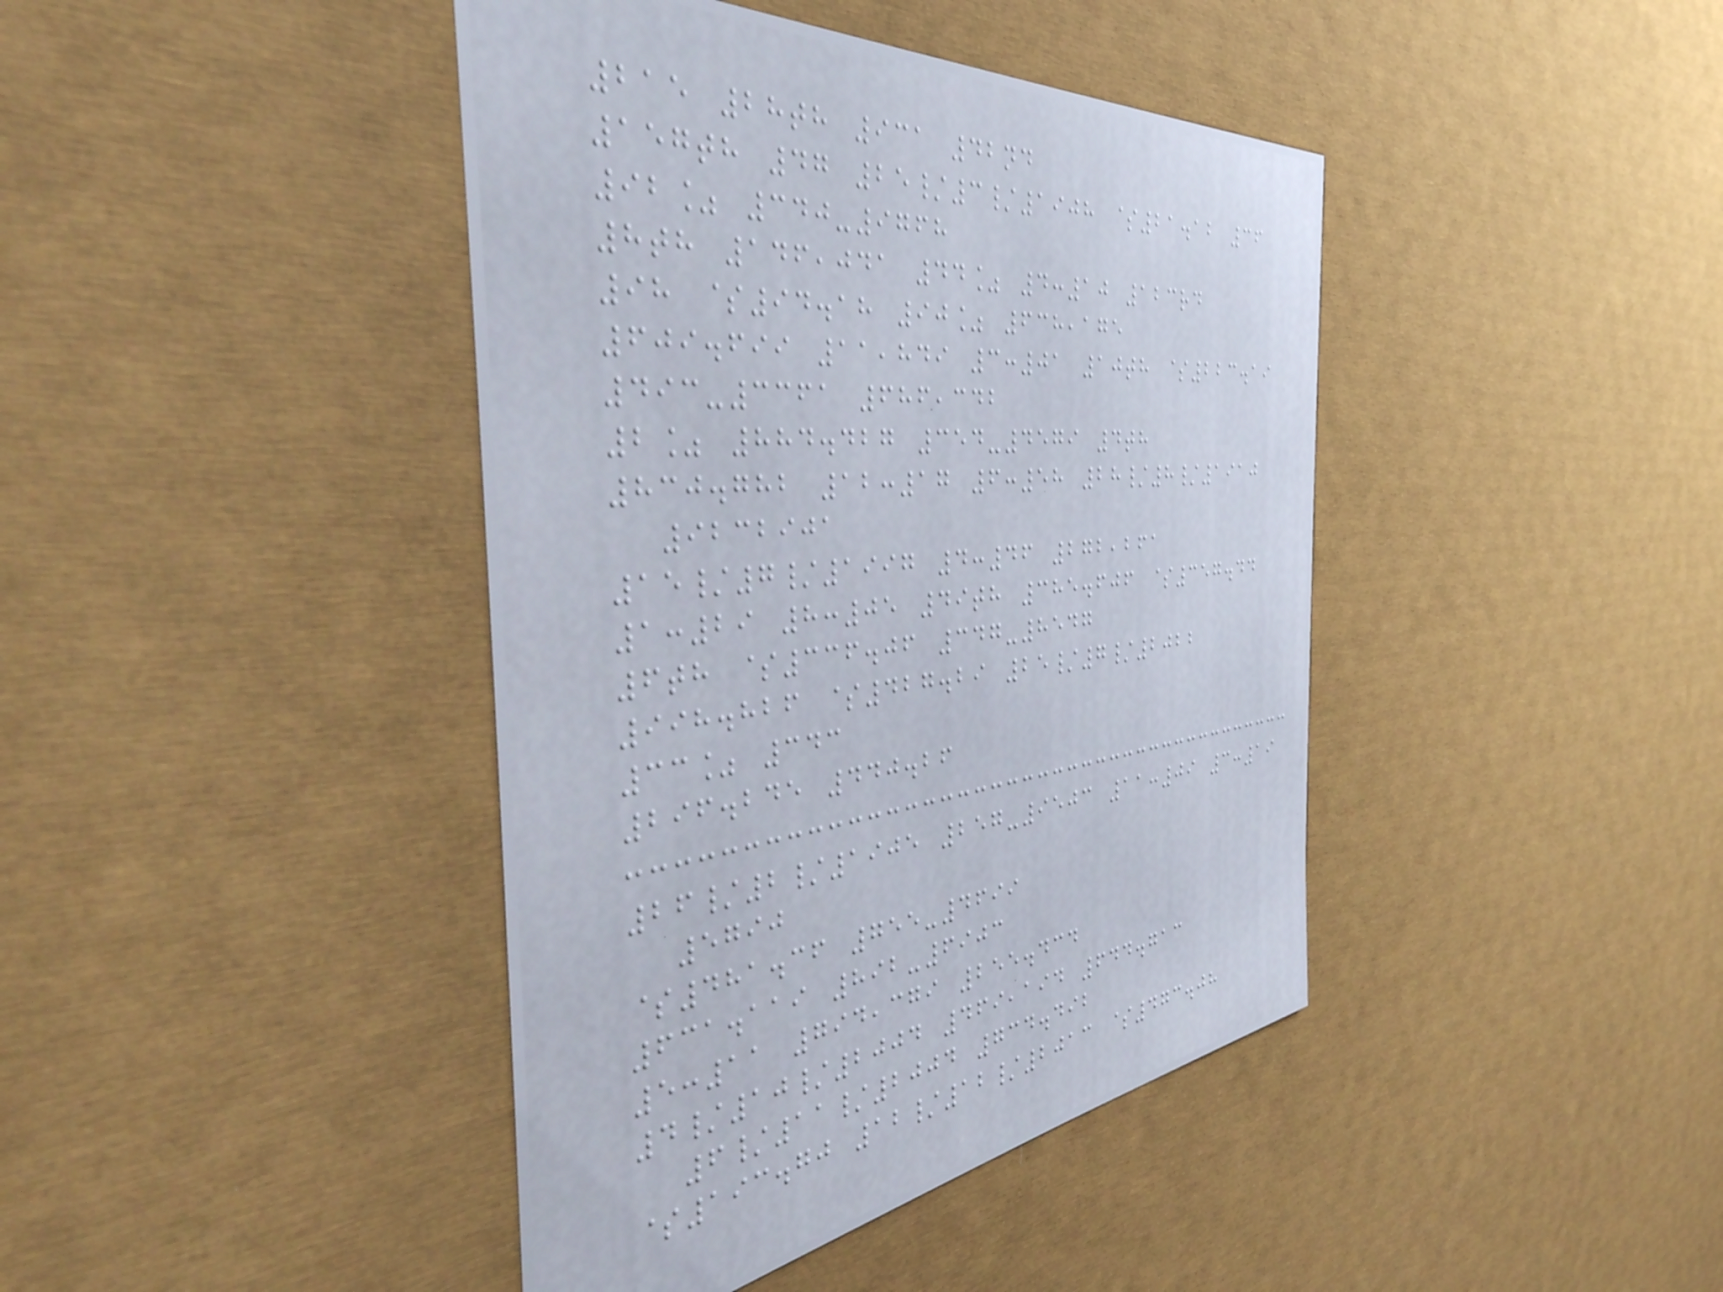215 28th 931 42nd
157th 47 25/3/1908 $21.12 36
92% 340-9768
8th 146,041 44% 4:10 123rd
98 $94.18 90% 638,175
609.699 11,849 3:01 10th $223.19
493-3361 686,342
2% 884.427 354-4579 4th
830.782 12:17 6:58 28/8/1910
9232901
15/7/1997 4:46 272,261
1:29 8:05 49th 385.606 $357.44
6th $336.06 347-8547
998.826 $427.29 25/7/2022
33% 343
296.245 440.26
26/2/1905 257-9503 11:09 3:19
5790
$481.36 755-4699
631.119 892-6903
5:11 794,379 255.434
4/10/2004 469,194 644.713
6/11/2004 734.492
$193.70 12/12/2013 $473.08
